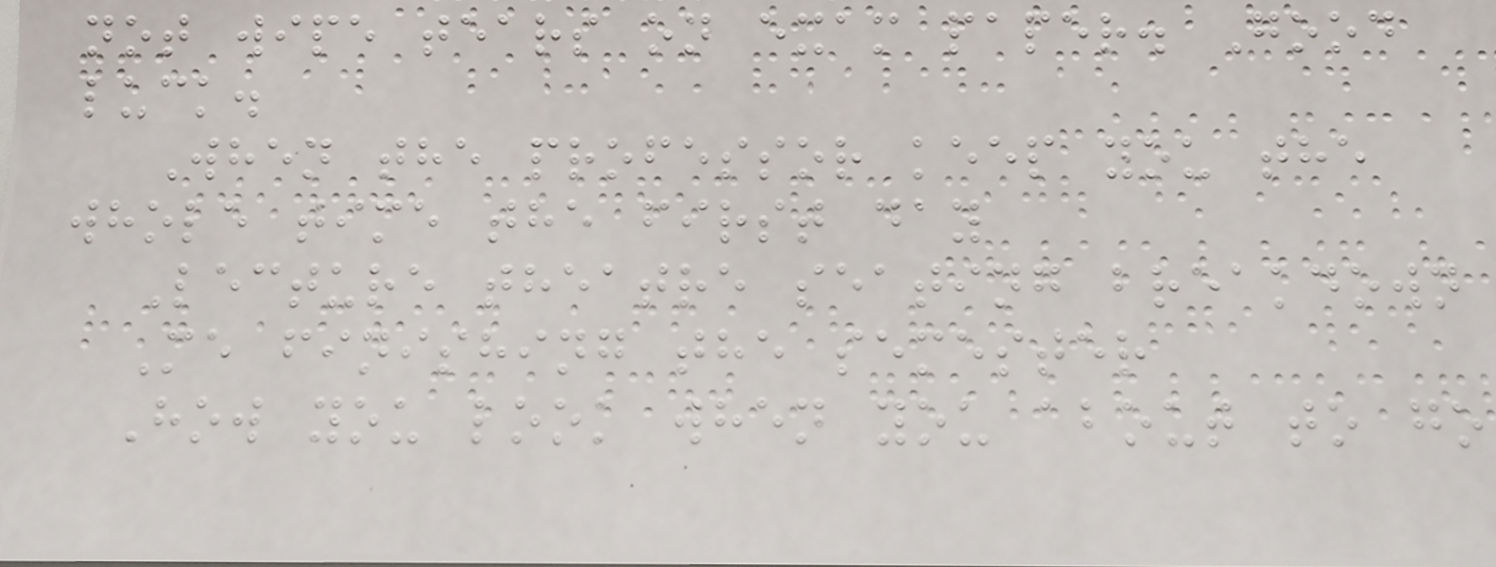not wipe tears on exam paper. Good
luck.
When the professor keep you the
whole time the first day
Lecture theatre seating breakdown
Me finishing the semester
How you look when you about to go
